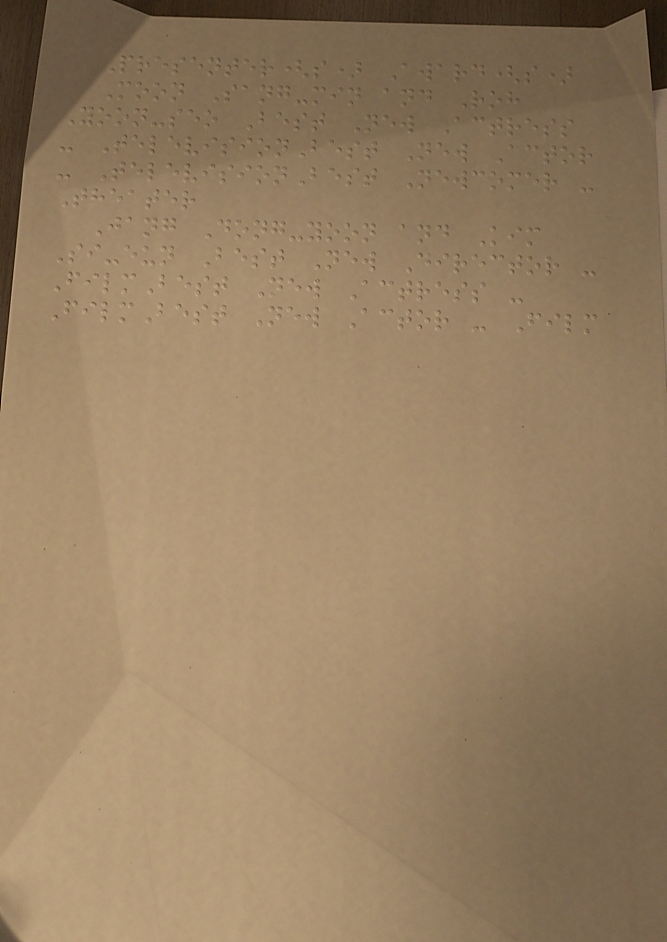Presenter(s) Award(s)
Moon Sang-min and Roh
Yoon-seo Best New Actress
- TelevisionBest New Actor
- TelevisionBest Newcomer -
Theater
Jang Dong-yoon and Kim
Si-eun Best New Director -
FilmBest New Actress -
FilmBest New Actor - Film
